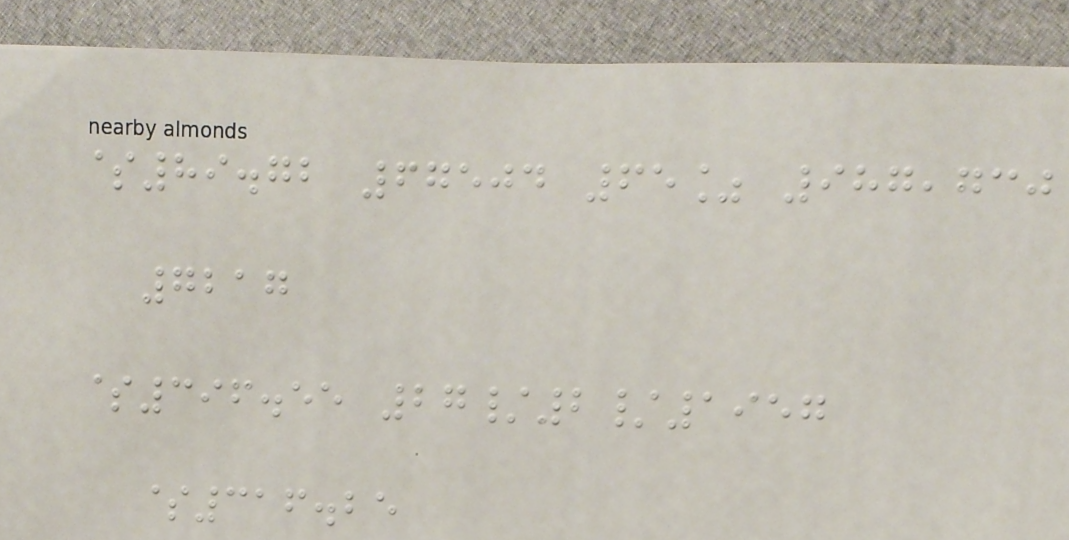$89.72 67504 65% 987,730
7217
$396.55 27/2/1957
$316.25
